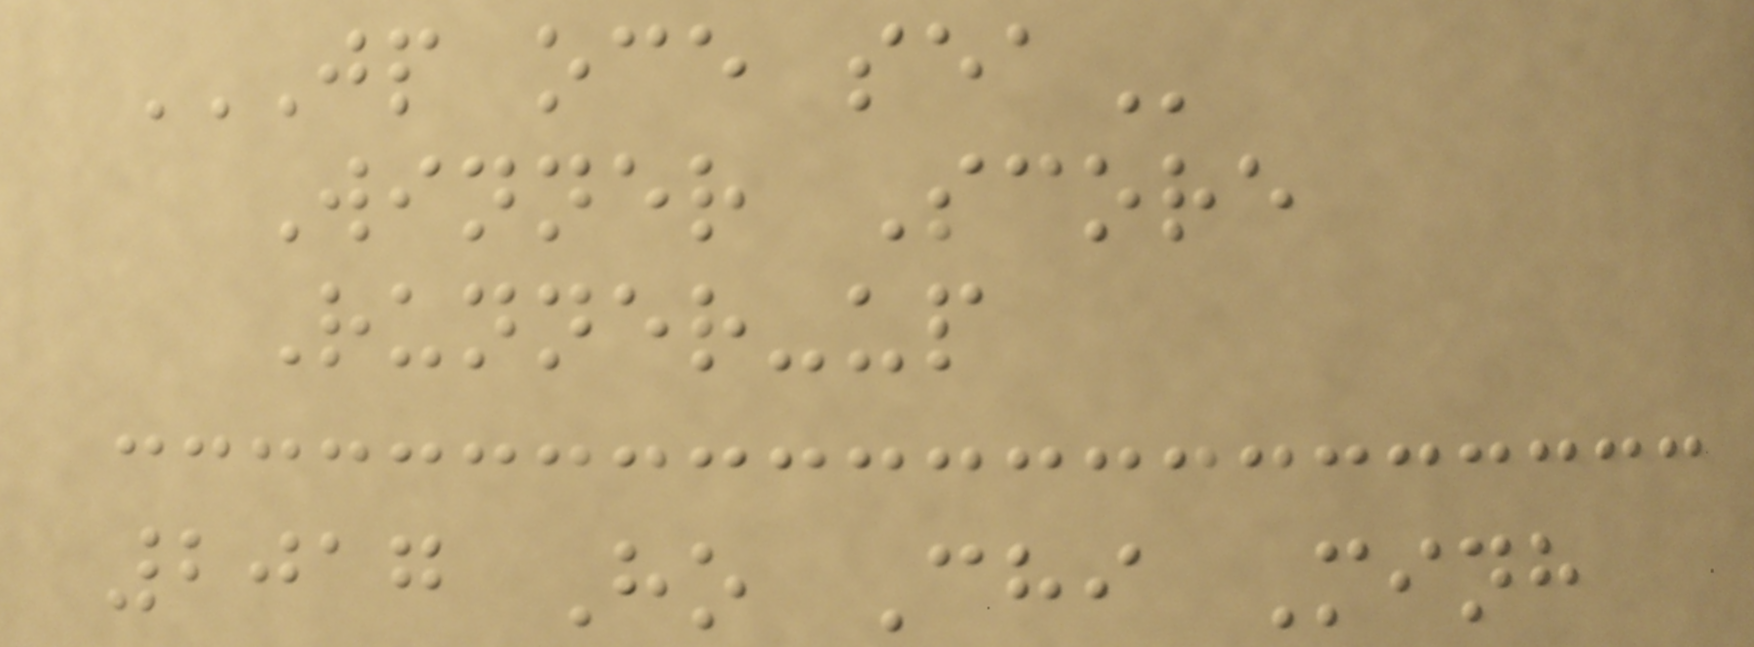JP OCE SEA
Winner Score
Runner-up
2017 Ho Chi Minh
